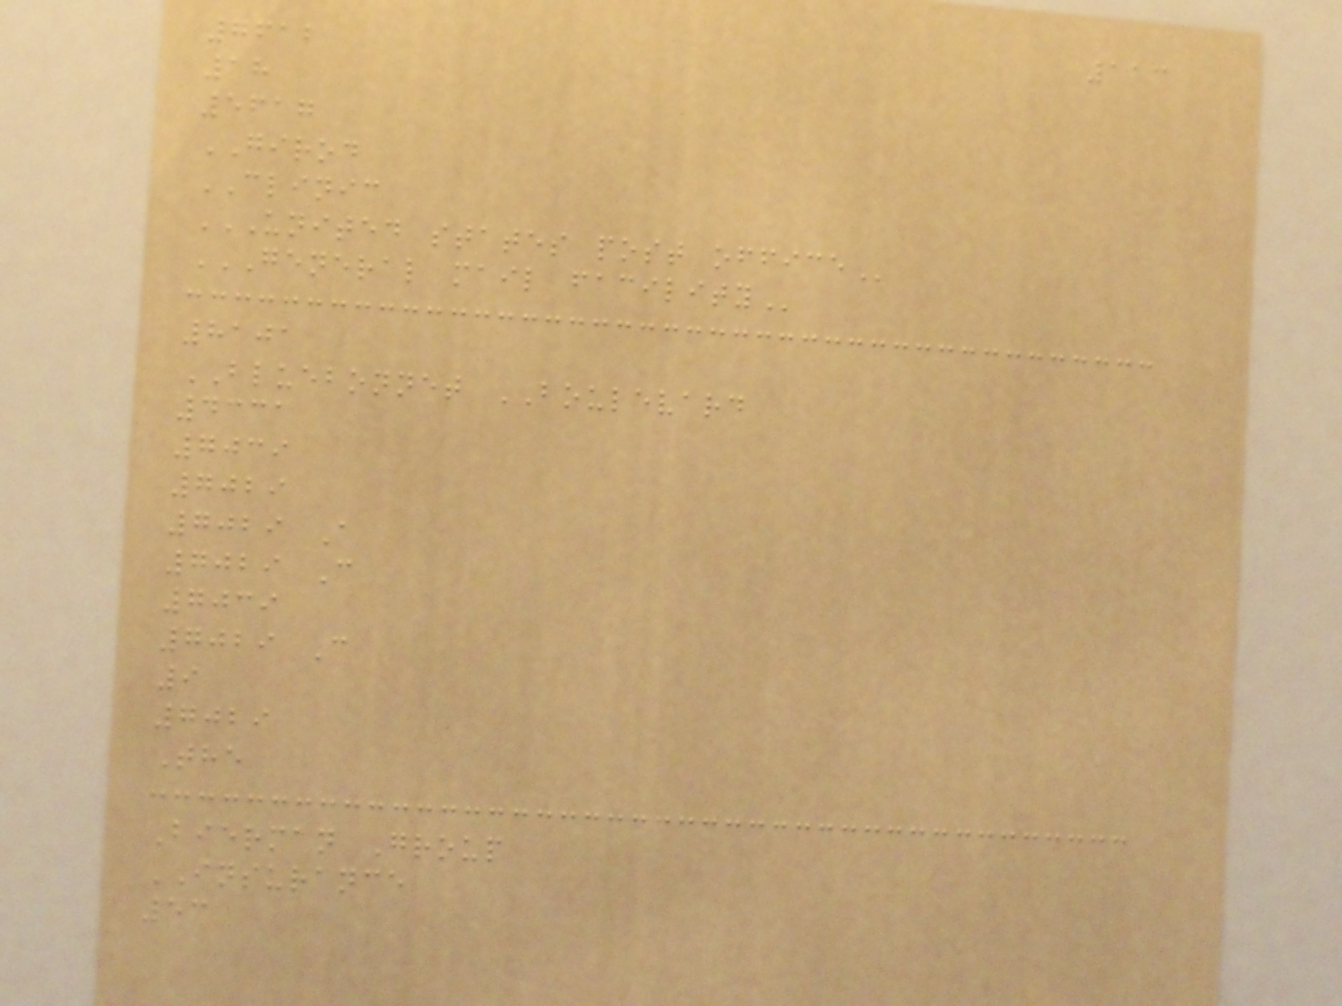113
7612
18
5617
GIROD
CLINIC
UNITED STATES POST OFFICE
GENERAL MAIL FACILITY
8101
BLUEBONNET BOULEVARD
4331
7039
7029
7029 A
7029 C
7039
7029 C
9
7029
The
Bierman Group
INSURANCE
53
